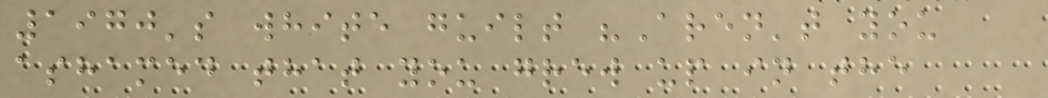1970's white guilt "Aren't you
ashamed that you grew up in the
